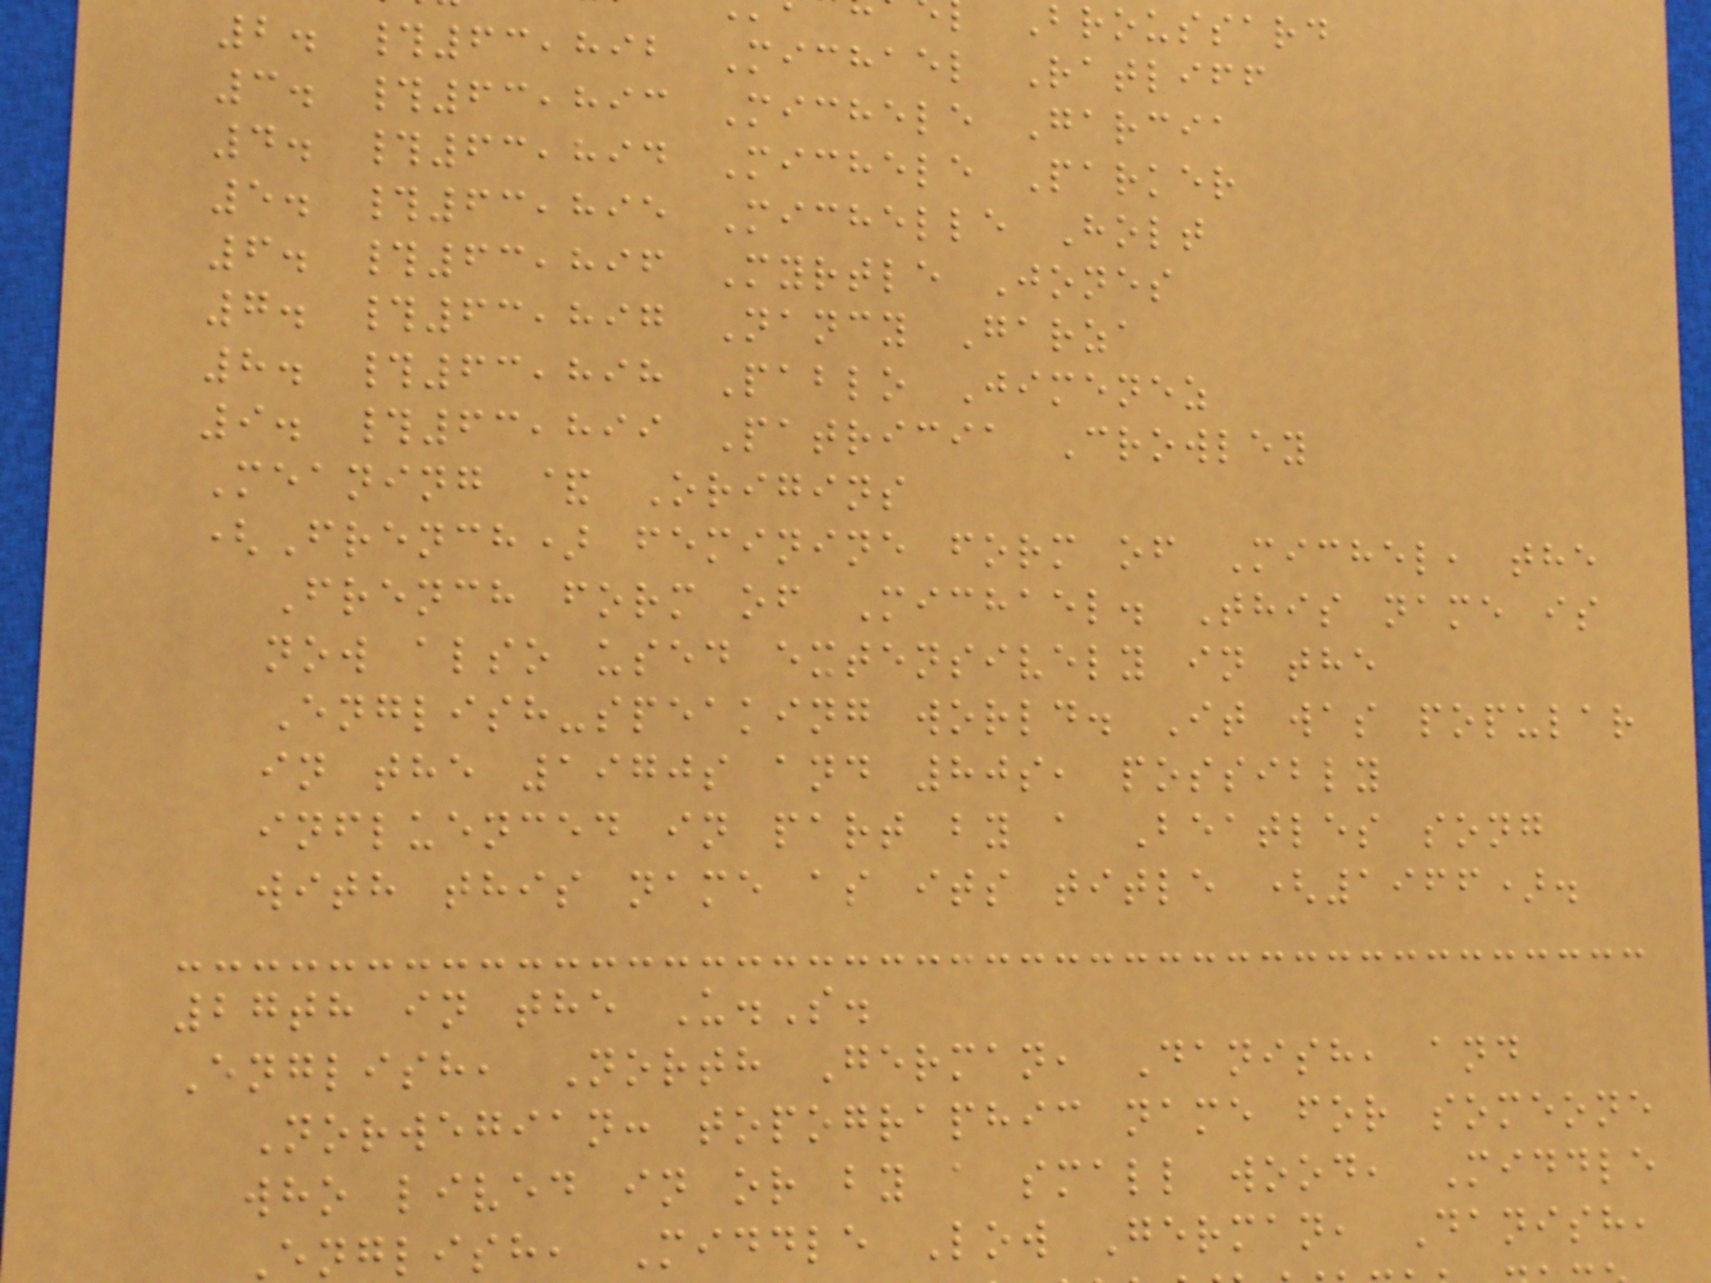Broussard
2. #63,892 Michael Ratliff
3. #63,893 Michele Garcia
4. #63,894 Michele Parker
5. #63,895 Michelle Holt
6. #63,896 Myrtle Jones
7. #63,897 Nancy Garza
8. #63,898 Pablo Jimenez
9. #63,899 Patricia Crowley
Meaning & Origins
(French) feminine form of Michel, the
French form of Michael. This name is
now also used extensively in the
English-speaking world. It was popular
in the 1970s and 80s, possibly
influenced in part by a Beatles song
with this name as its title (1966).
27th in the U.S.
English, North German, Danish, and
Norwegian: topographic name for someone
who lived in or by a small wood, Middle
English, Middle Low German, Danish,
